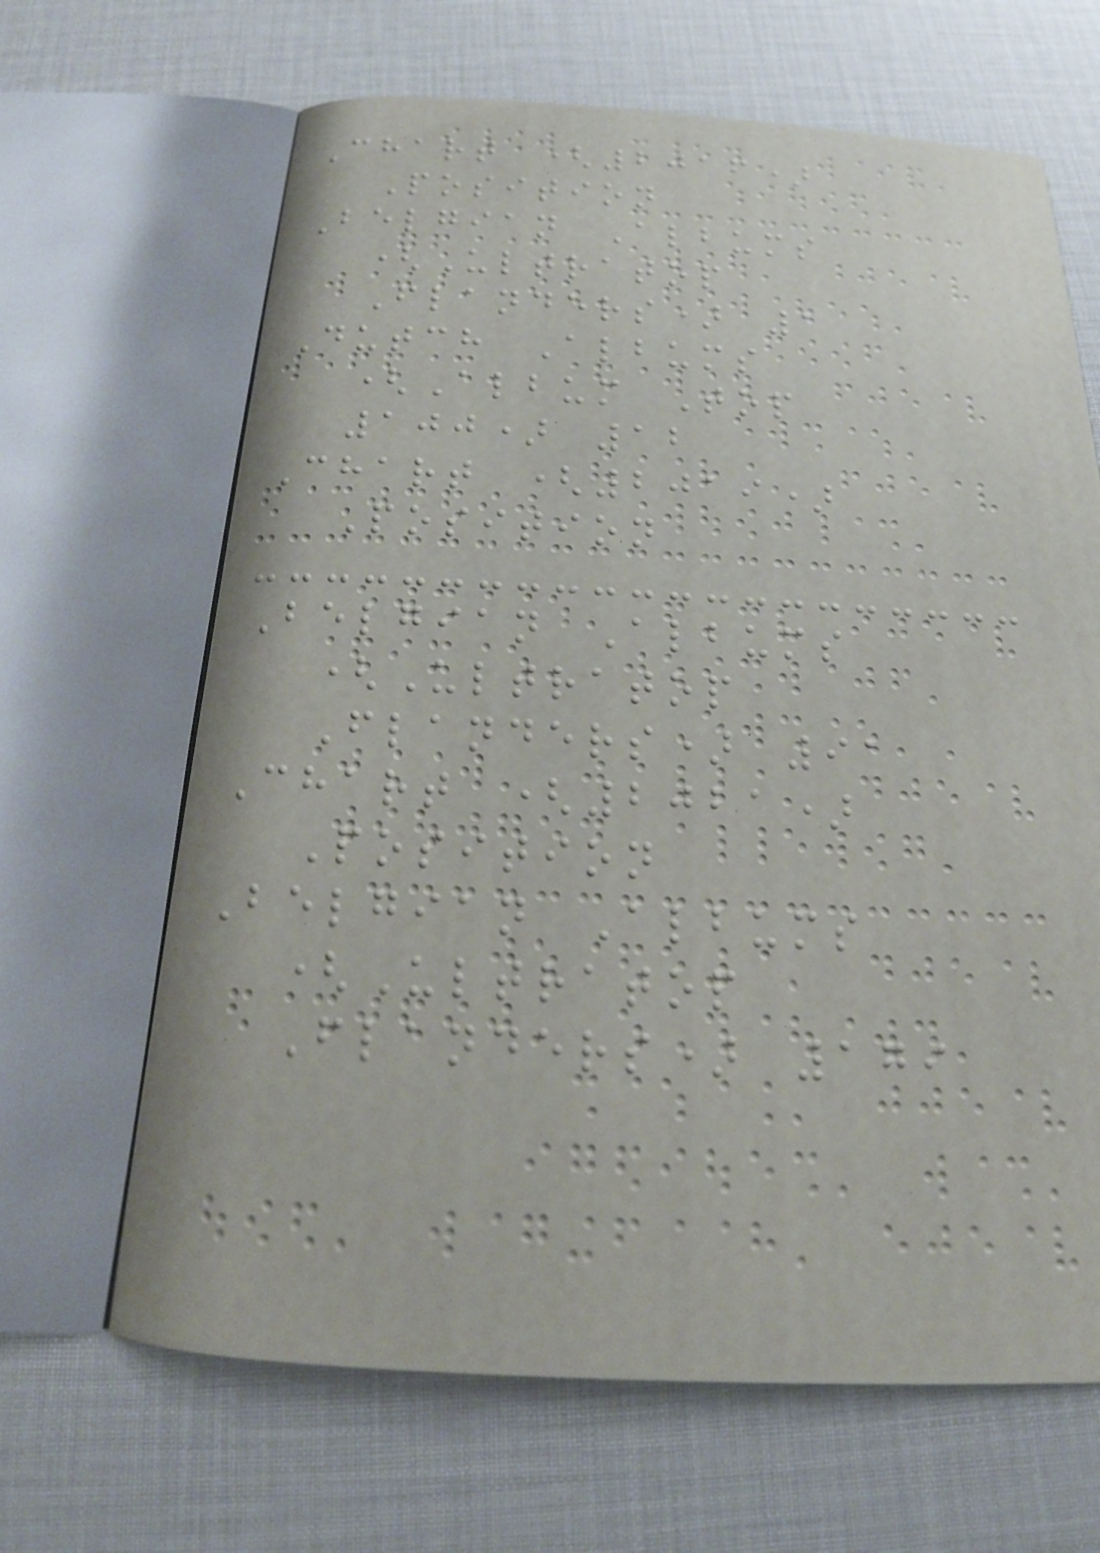Chart (2016)
Position
Belgian Albums
(Ultratop
Flanders) 1
Dutch Albums
(Album Top
100) 12
Chart (2019)
Position
Belgian Albums
(Ultratop
Flanders) 91
Chart (2021)
Position
Belgian Albums
(Ultratop
Flanders) 179
